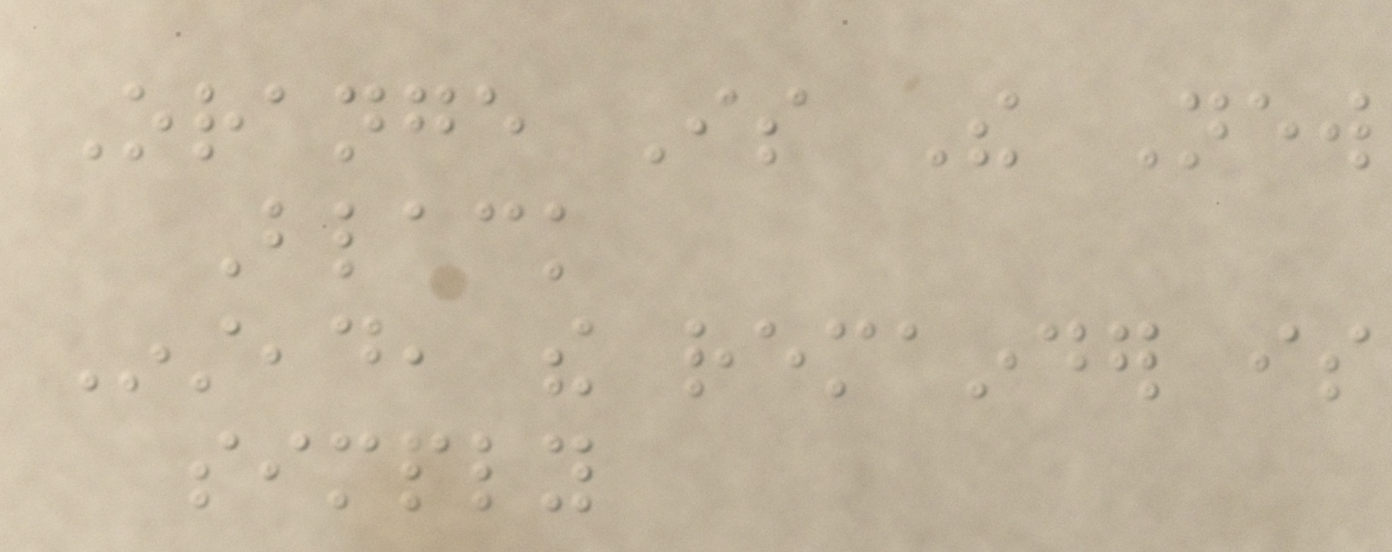Orange Is The New
Black
Instead, the remainder is
simply
